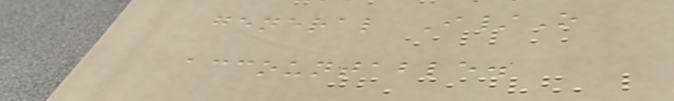general I/O
accountable.
